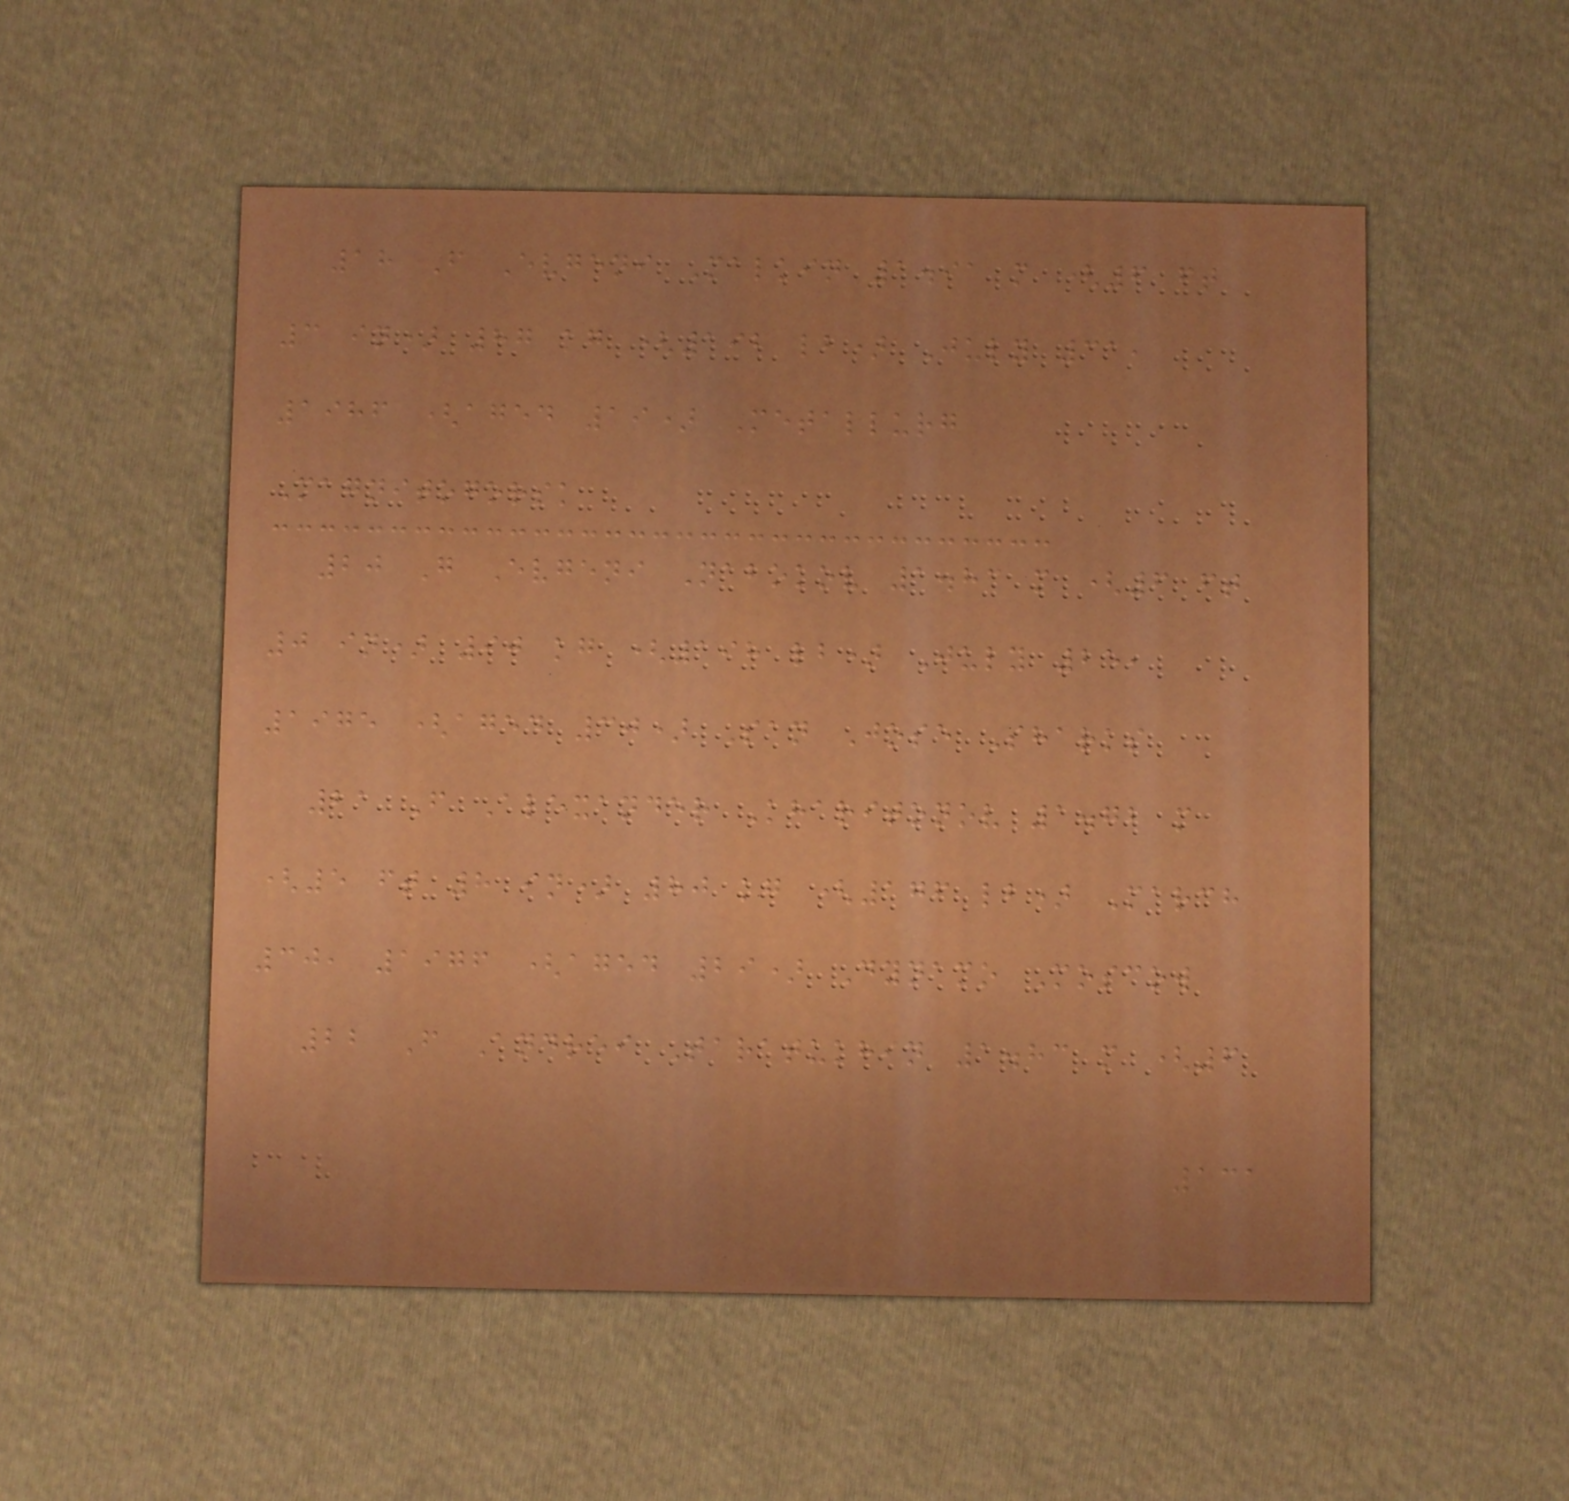18 F Evgeni Malkin 1.91 m (6 ft
3 in) 87 kg (192 lb) July 31,
1986 (aged 19) Metallurg
Magnitogorsk
20 G Evgeni Nabokov 1.83 m (6 ft
0 in) 90 kg (198 lb) July 25,
1975 (aged 30) San Jose Sharks
21 F Alexander Kharitonov 1.72 m
(5 ft 8 in) 80 kg (176 lb) March
30, 1976 (aged 29) Dynamo Moscow
22 F Andrei Taratukhin 1.83 m (6
131
